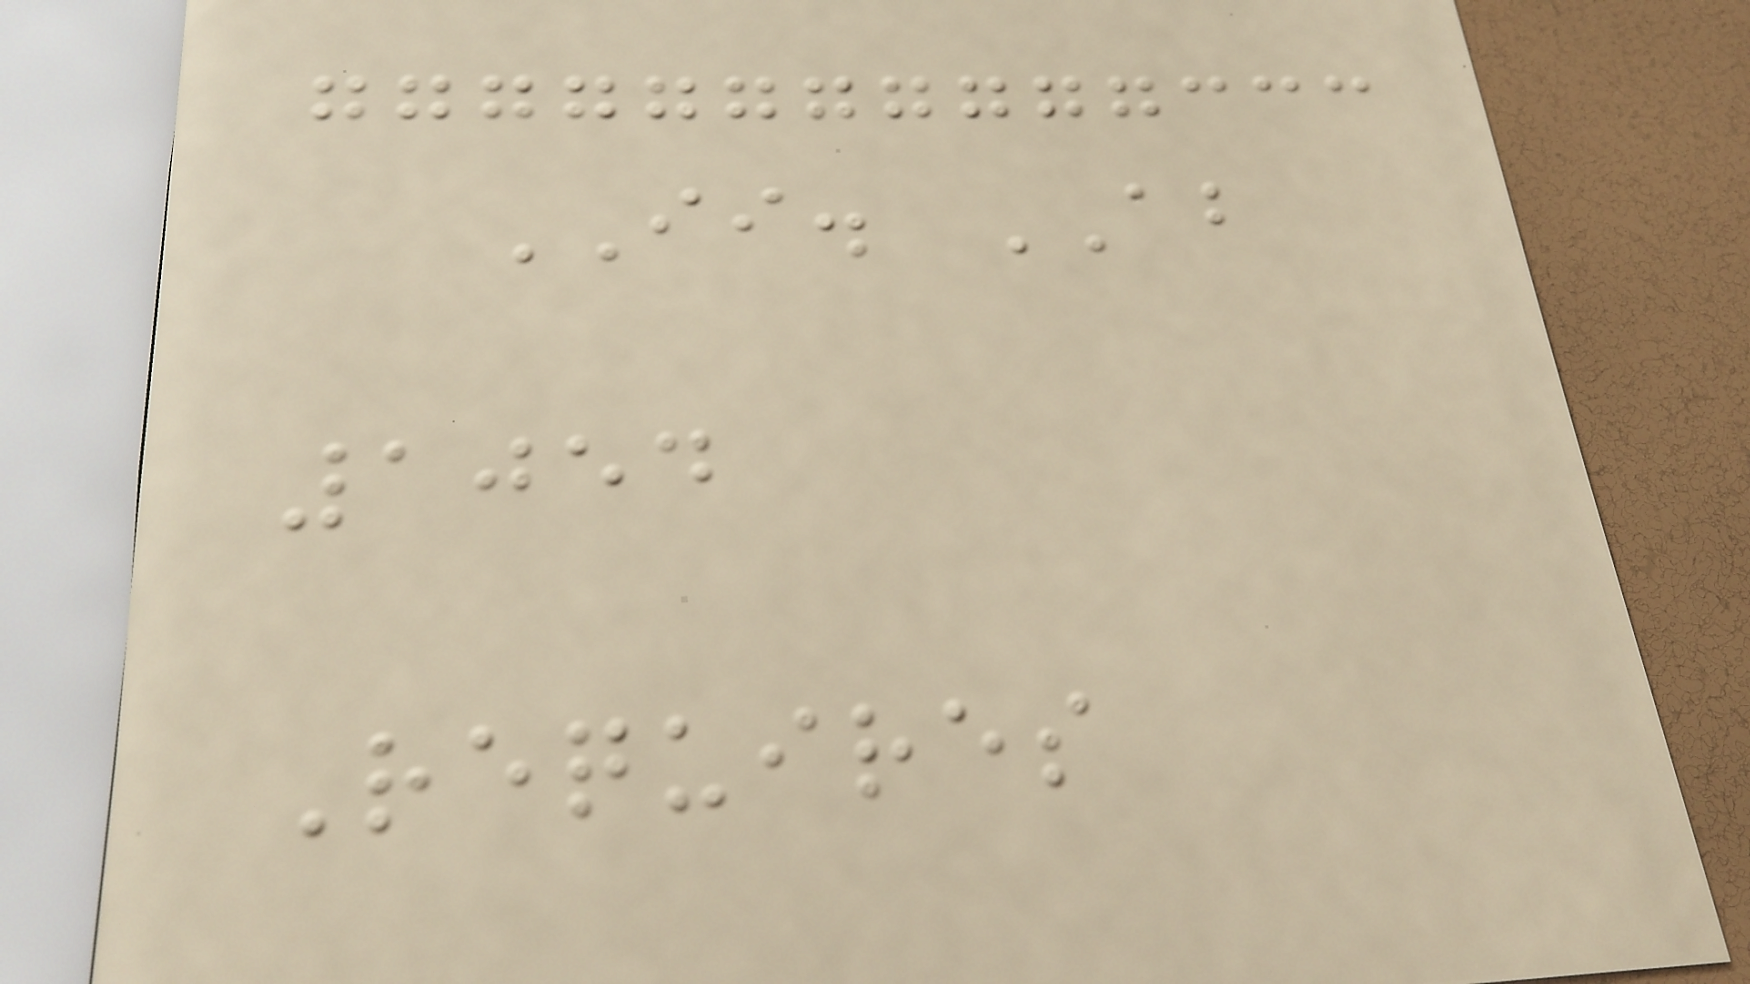II. AB
1054
Requires
